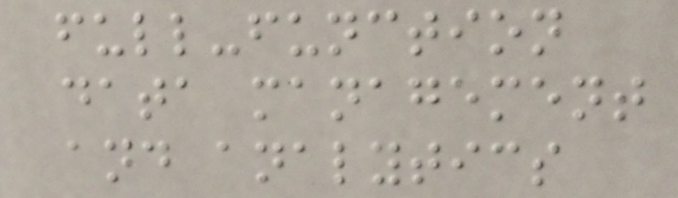full-function
data management
and analytics
